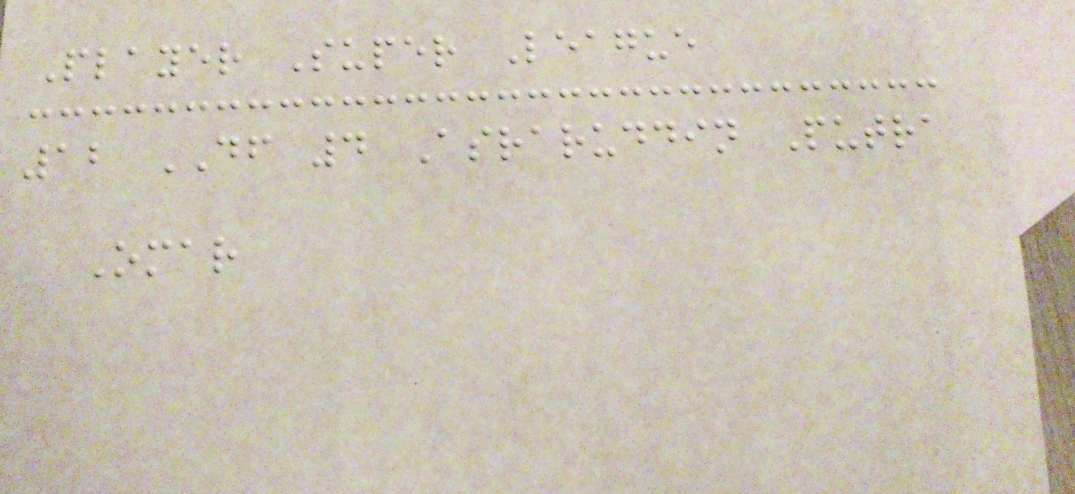Player Super League
12 DF 4 Asraruddin Putra
Omar
